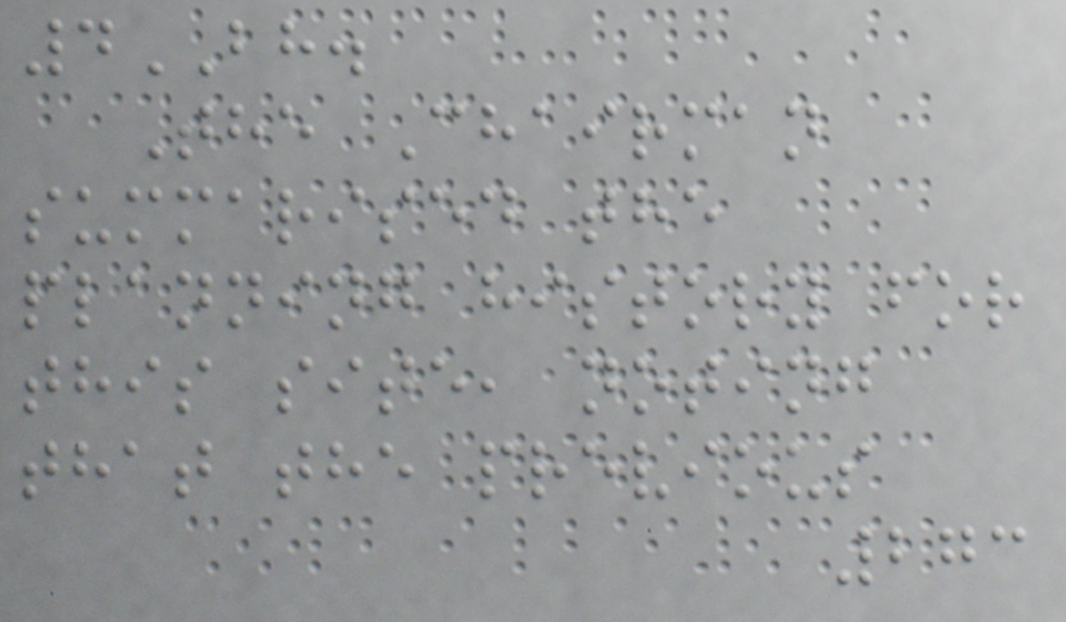4BH.
The Chairman
summarised the
planning history for
this site, noting
that the previous
273
